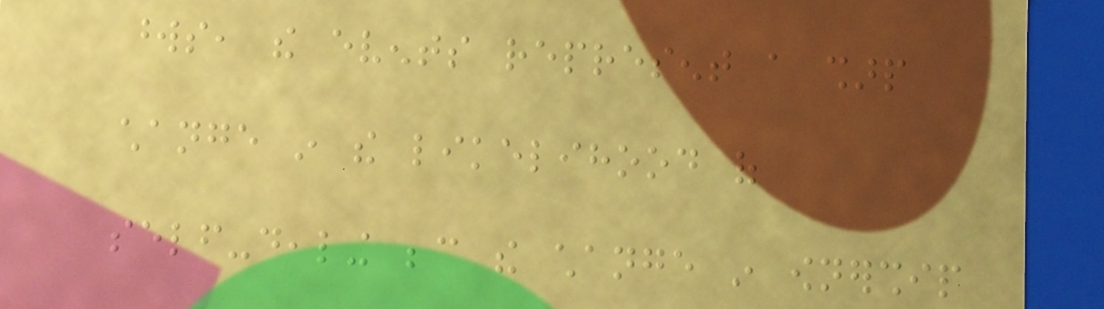words, the events represent a sharp
change in the likelihood of
self-dealing because the change in ownership
